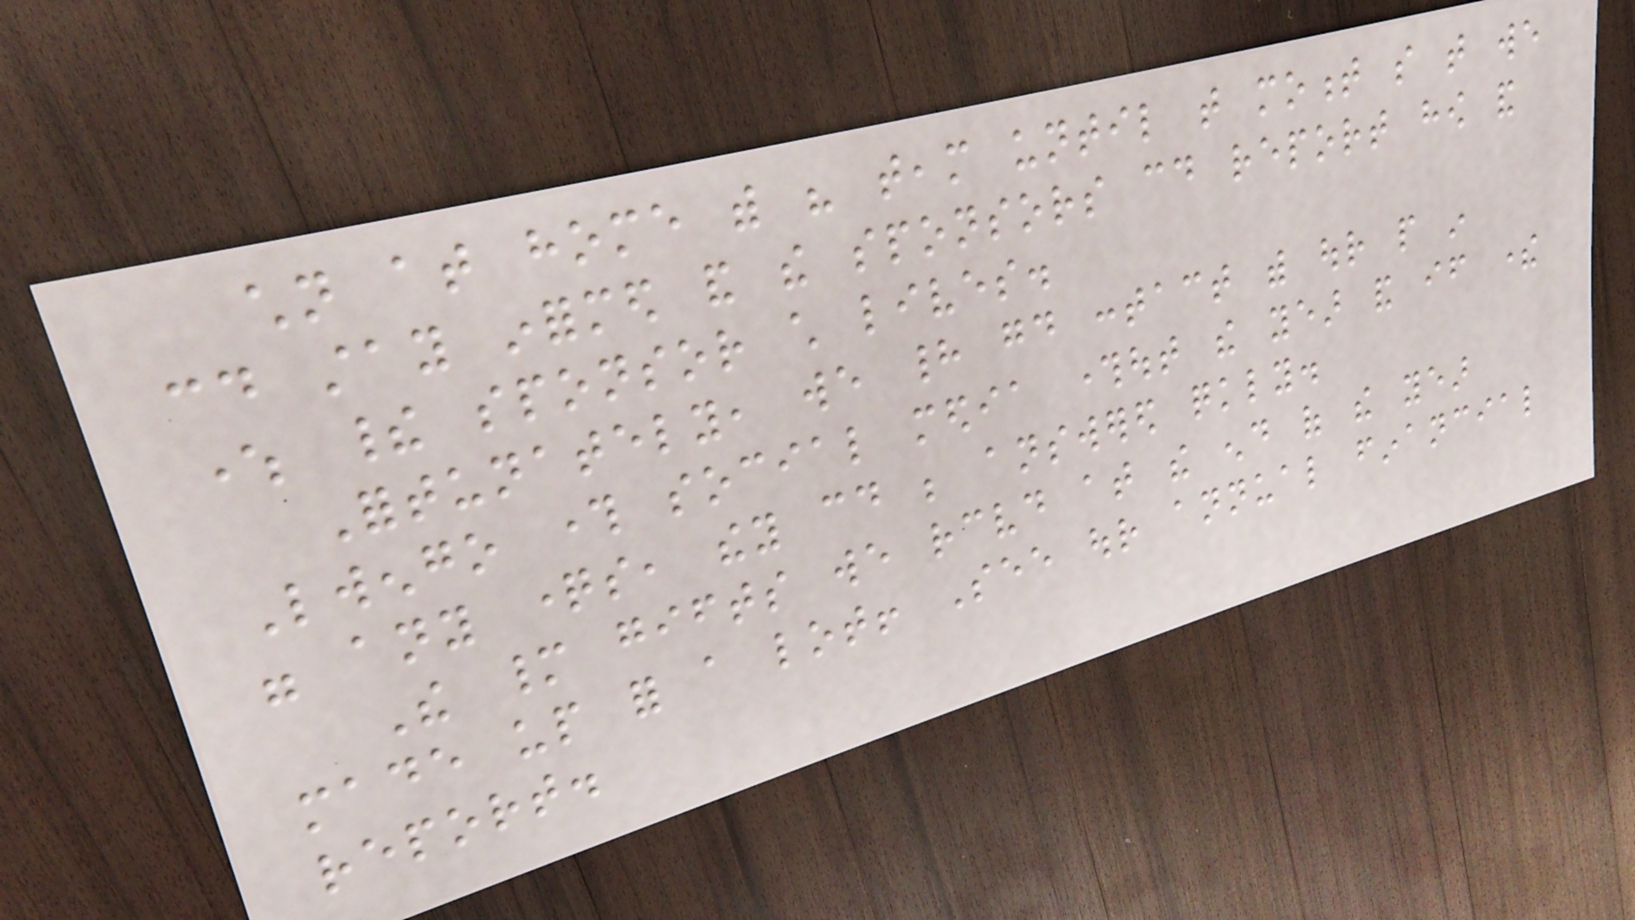children at home with his team until that moment so that we
could stay informed and the sponsors could report how and
where their sponsor child lives.
Fortunately, we had good contact with our people in
Lwengo through social media throughout the year and if there
were any questions, they could be answered quickly.
The many gifts we received at the end of the year
made up for a lot! See our annual financial
report.
